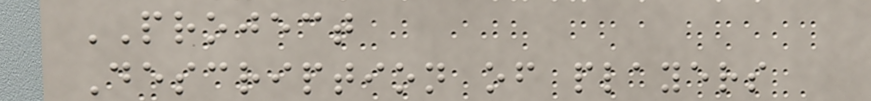PROJECT
Description of players
